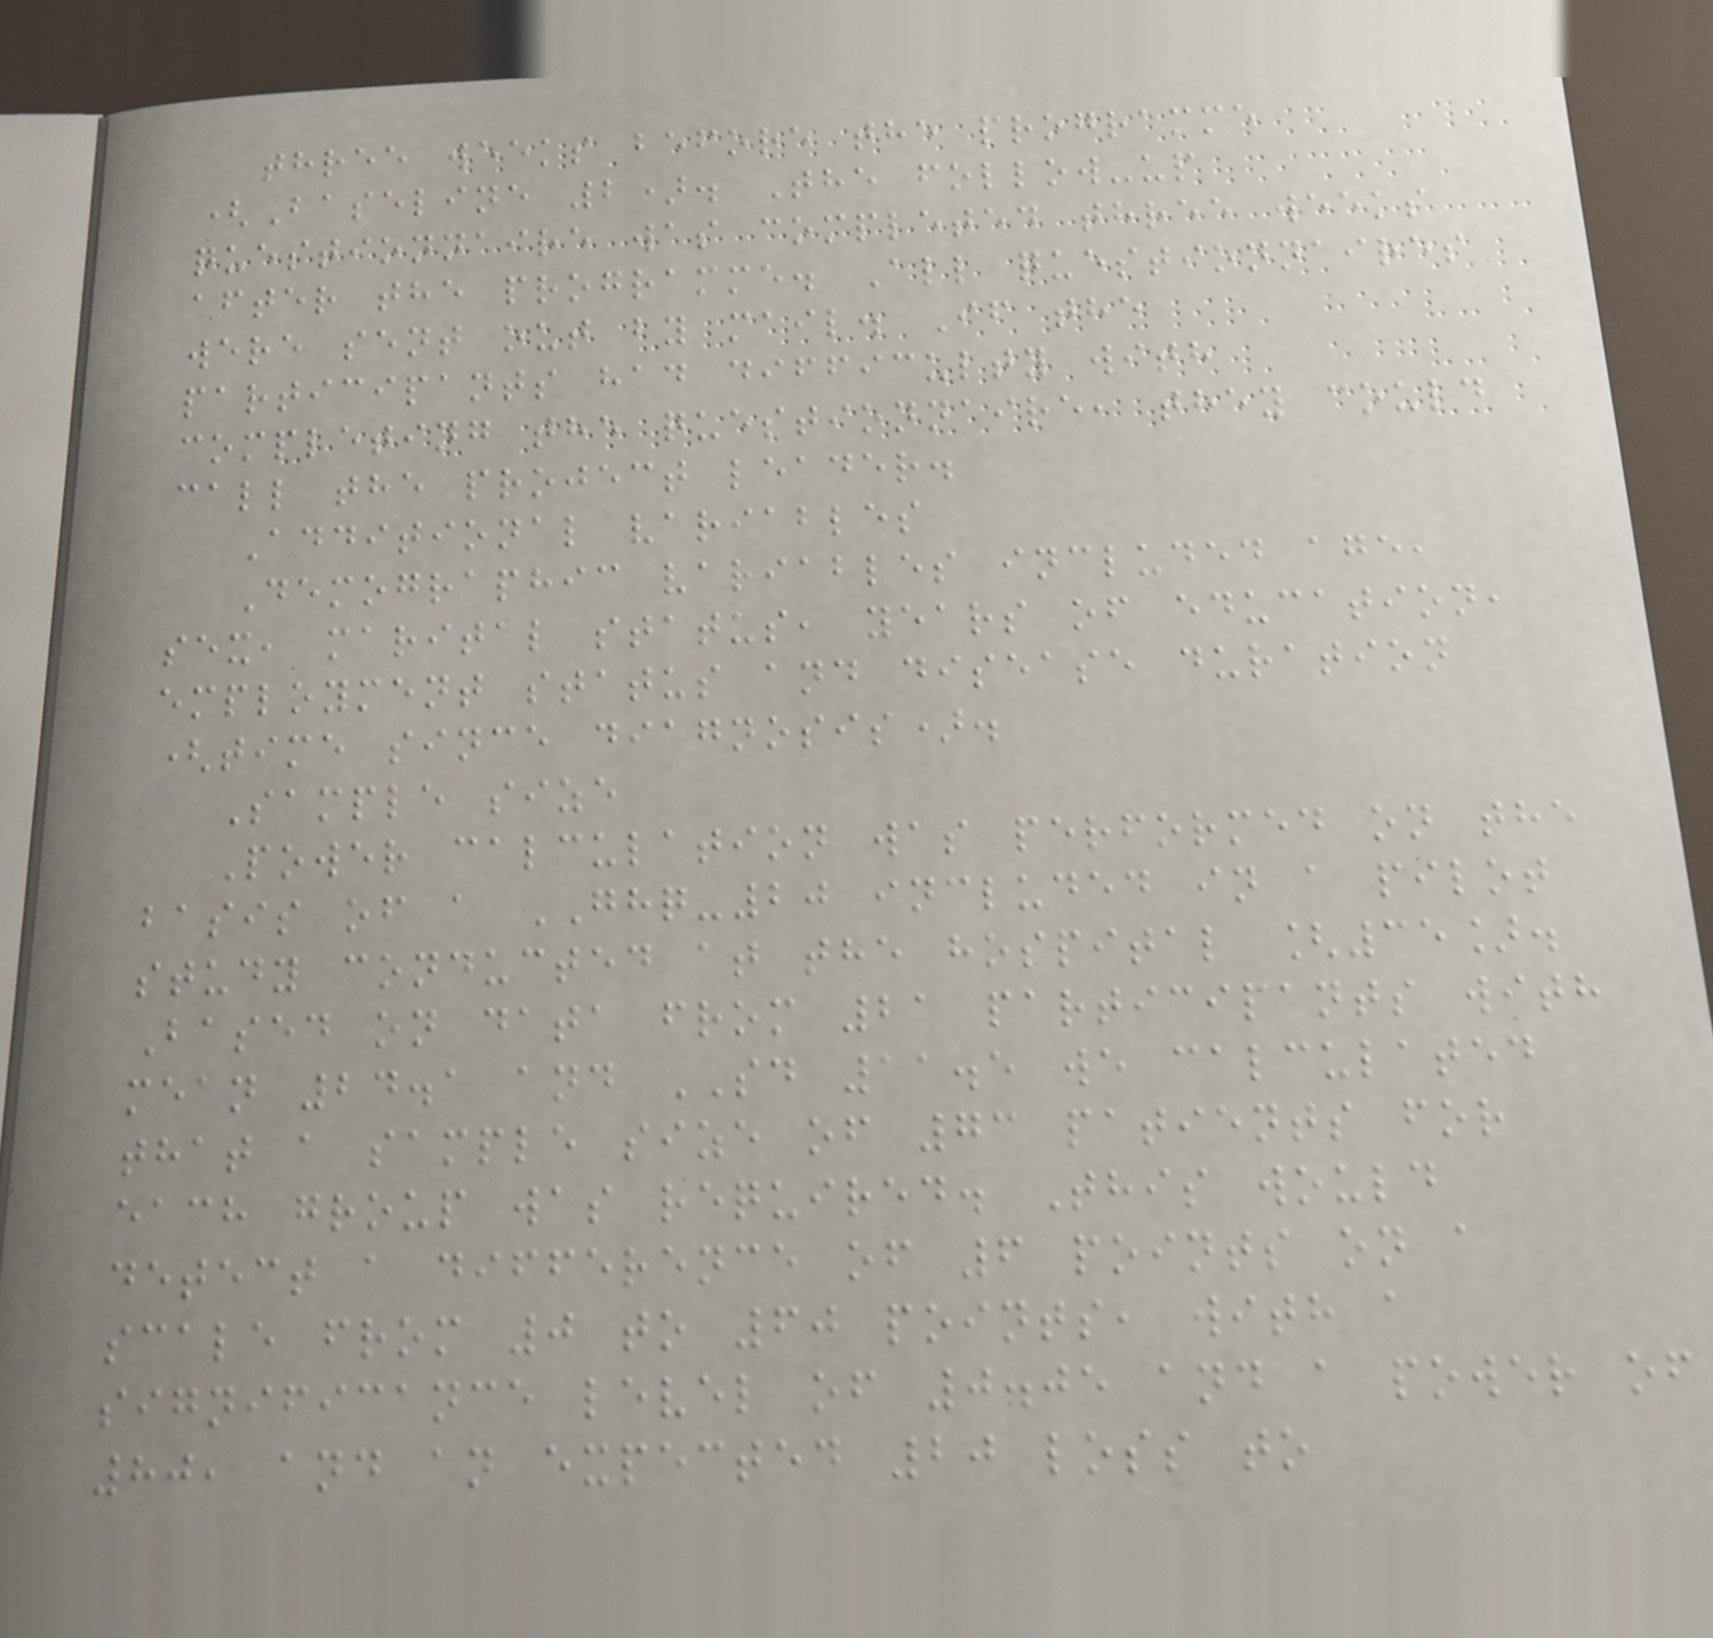three weeks before the programme
(Baseline 2). The follow-up
questionnaire was completed three weeks
after the programme. All questionnaires
were sent out by mail. If the
participants had difficulty with
completing the questionnaire, they could
call the project leader.
Additional variables
Demographic variables included age,
sex, marital status, years of education,
employment status and disease duration
(time since diagnosis).
Sample size
Power calculation was performed on the
basis of a GHQ-20 included in a pilot
study conducted at the hospital [35].
Based on data from 21 participants with
mean 24.1 and SD 11.5 we calculated
that a sample size of 73 patients for
each group was required. This would
detect a difference of 6 points on a
scale from 0 to 60 points, with a
significance level of 0.05 and a power of
80, and an expected 20 loss to
